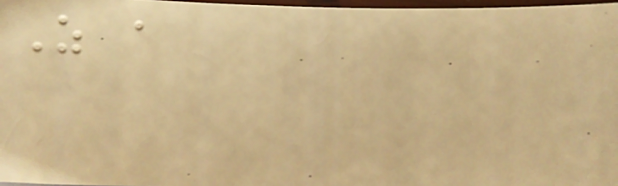As a
